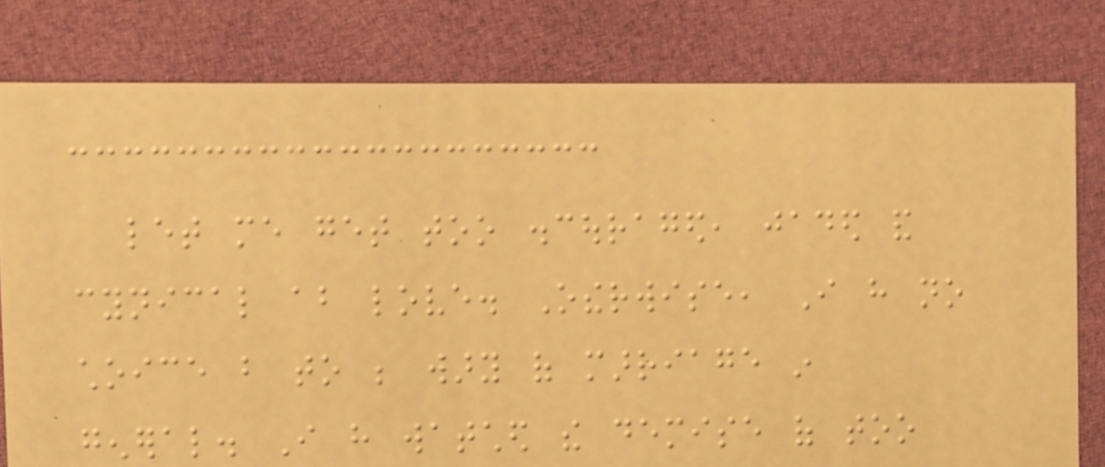let me get too discouraged, jaded and
cynical about love. Otherwise, I have no
choice but to be wary of marriage in
general. I have watched the demise of too
